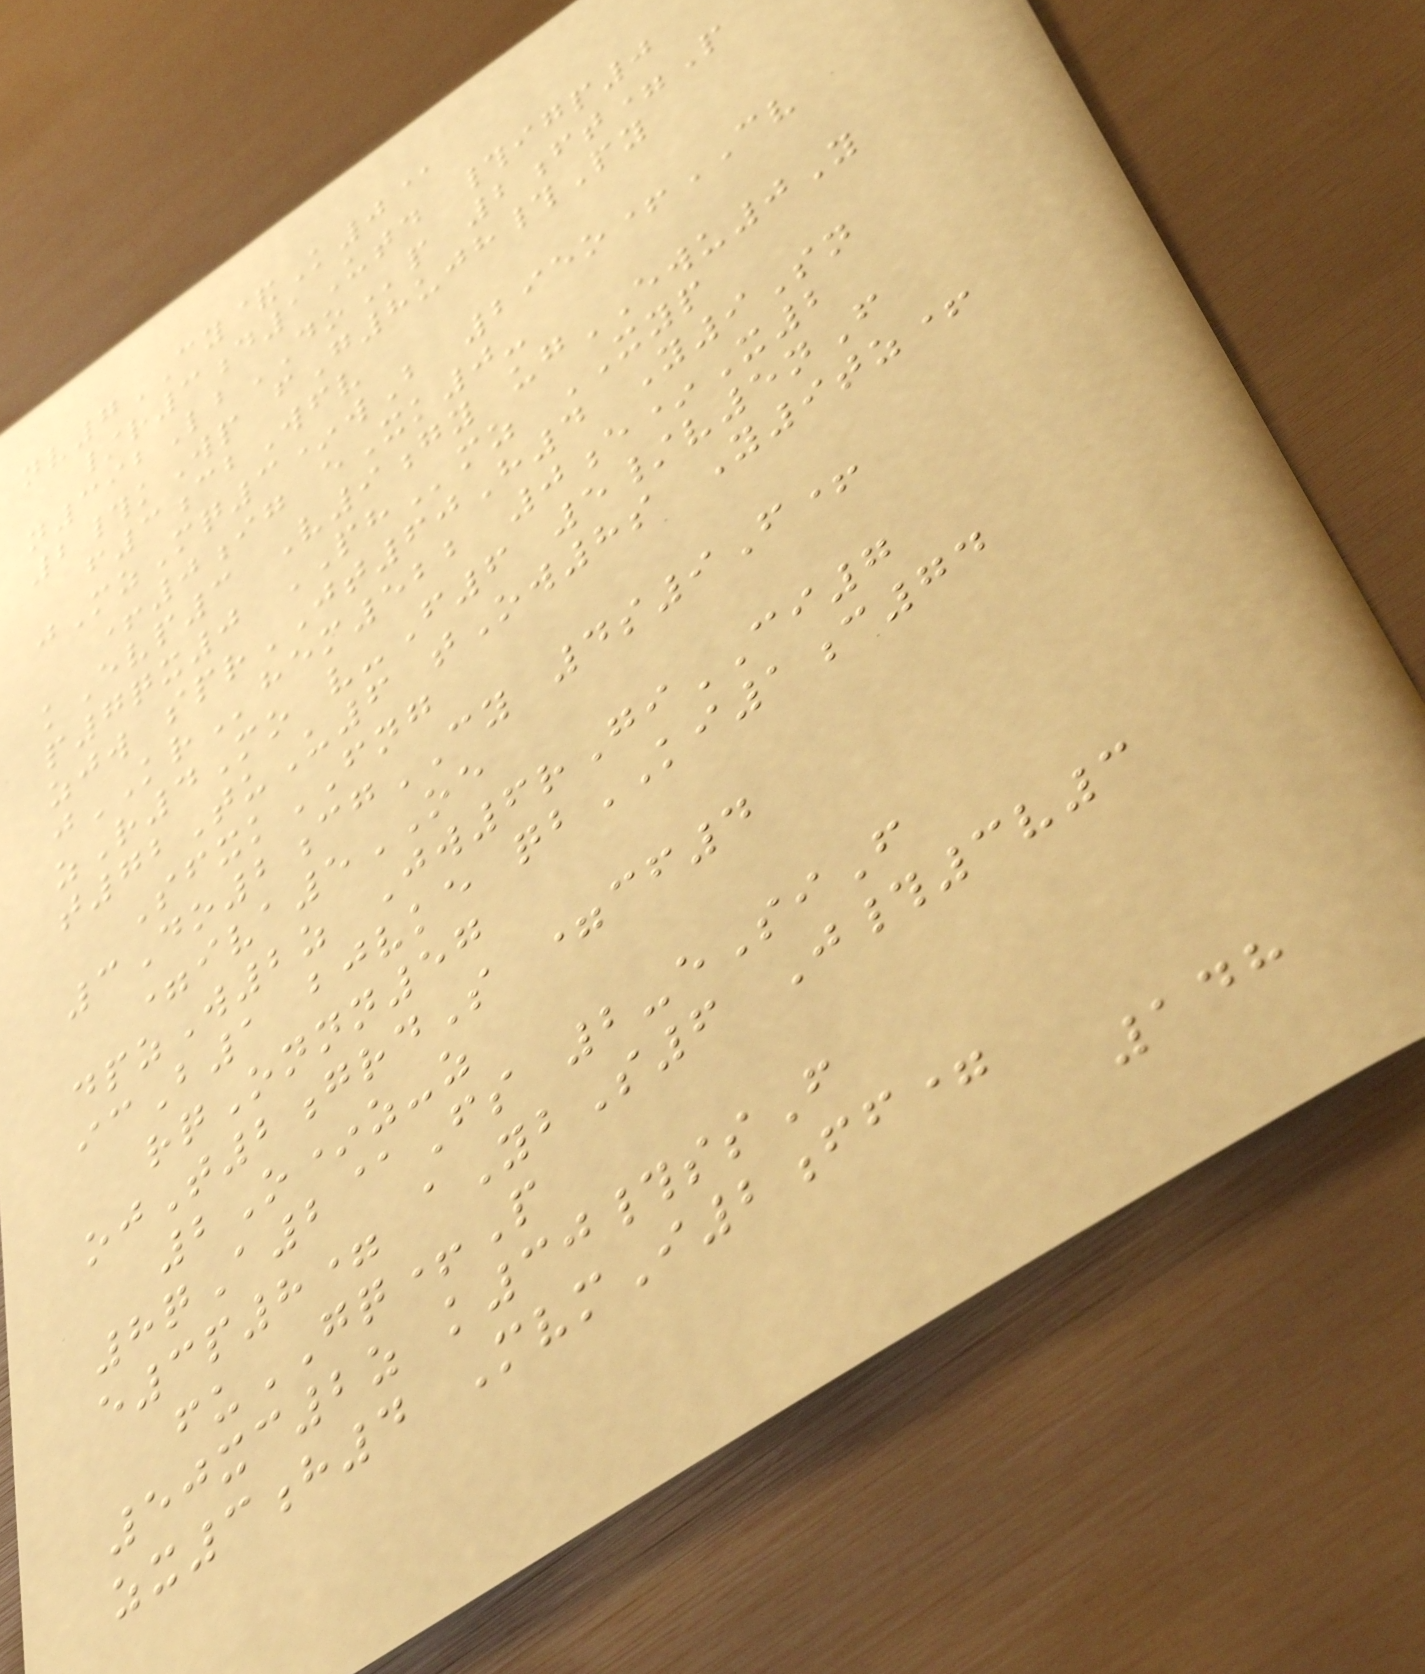nv7CY&K0@
/r3d1Utd #igp0
n392LbDOp 2ft=P
2#kWp fG8ujh#Py
f3cbWfv
jMzMq3*wB 295o+CV
+0ig eXk0-
kEvp3 V9gy ugEWU0Y
p7qx0 PHmz XYP
zjw sprJT60H4 Y9Sn
jKRhem522 0e*X2
zR4Mo v-F6 5/v5nF
t72TuU6 tOw8s Y9tz+
SfxkFNG
3Do2cgCY 4s9F+
=iva5OE
dpzW2z Jw6rGiCI7
icB1 bjvke qbKI1c74
rqOnnn57
ojT2grdS =cf4
2O*z-z
8qA2@Fs 2-eSiF
e3p8= aYbS6 J#3v3
fuGQ+P
50xc2z k30#ssF
zx3h4 MvmI2ff=
148
